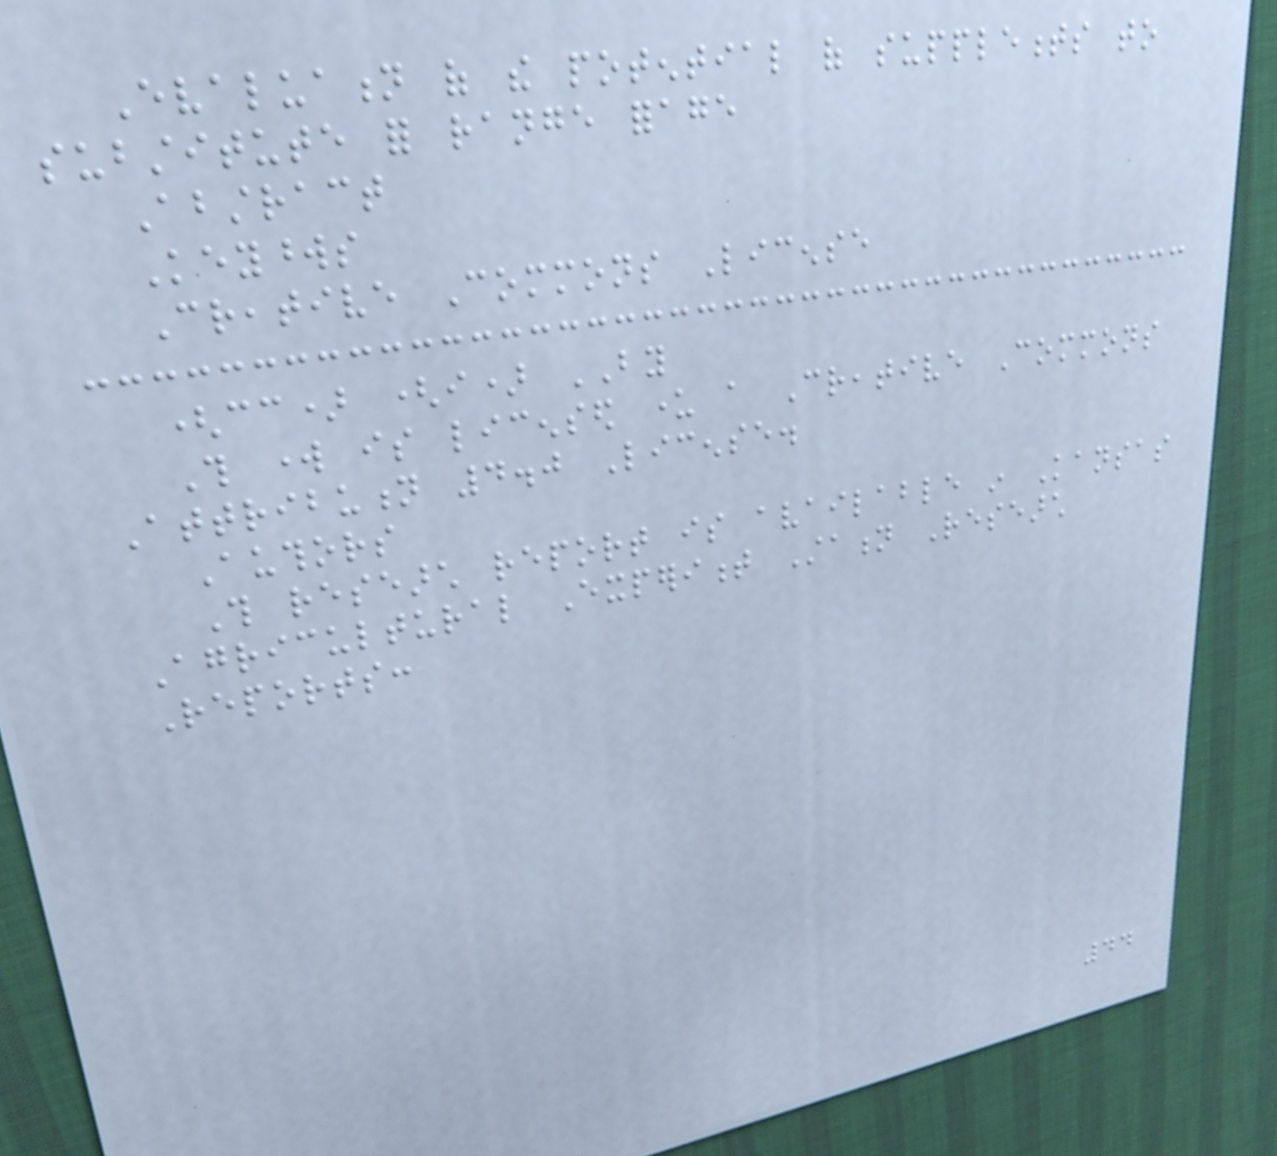Evaluation of the potential of supplements to
substitute for range forage
Abstract
Keywords
Creative Commons License
(cc) (i) BY
This work is licensed under a Creative Commons
Attribution 4.0 License.
Authors
This research report is available in Kansas
Agricultural Experiment Station Research
Reports:
44
